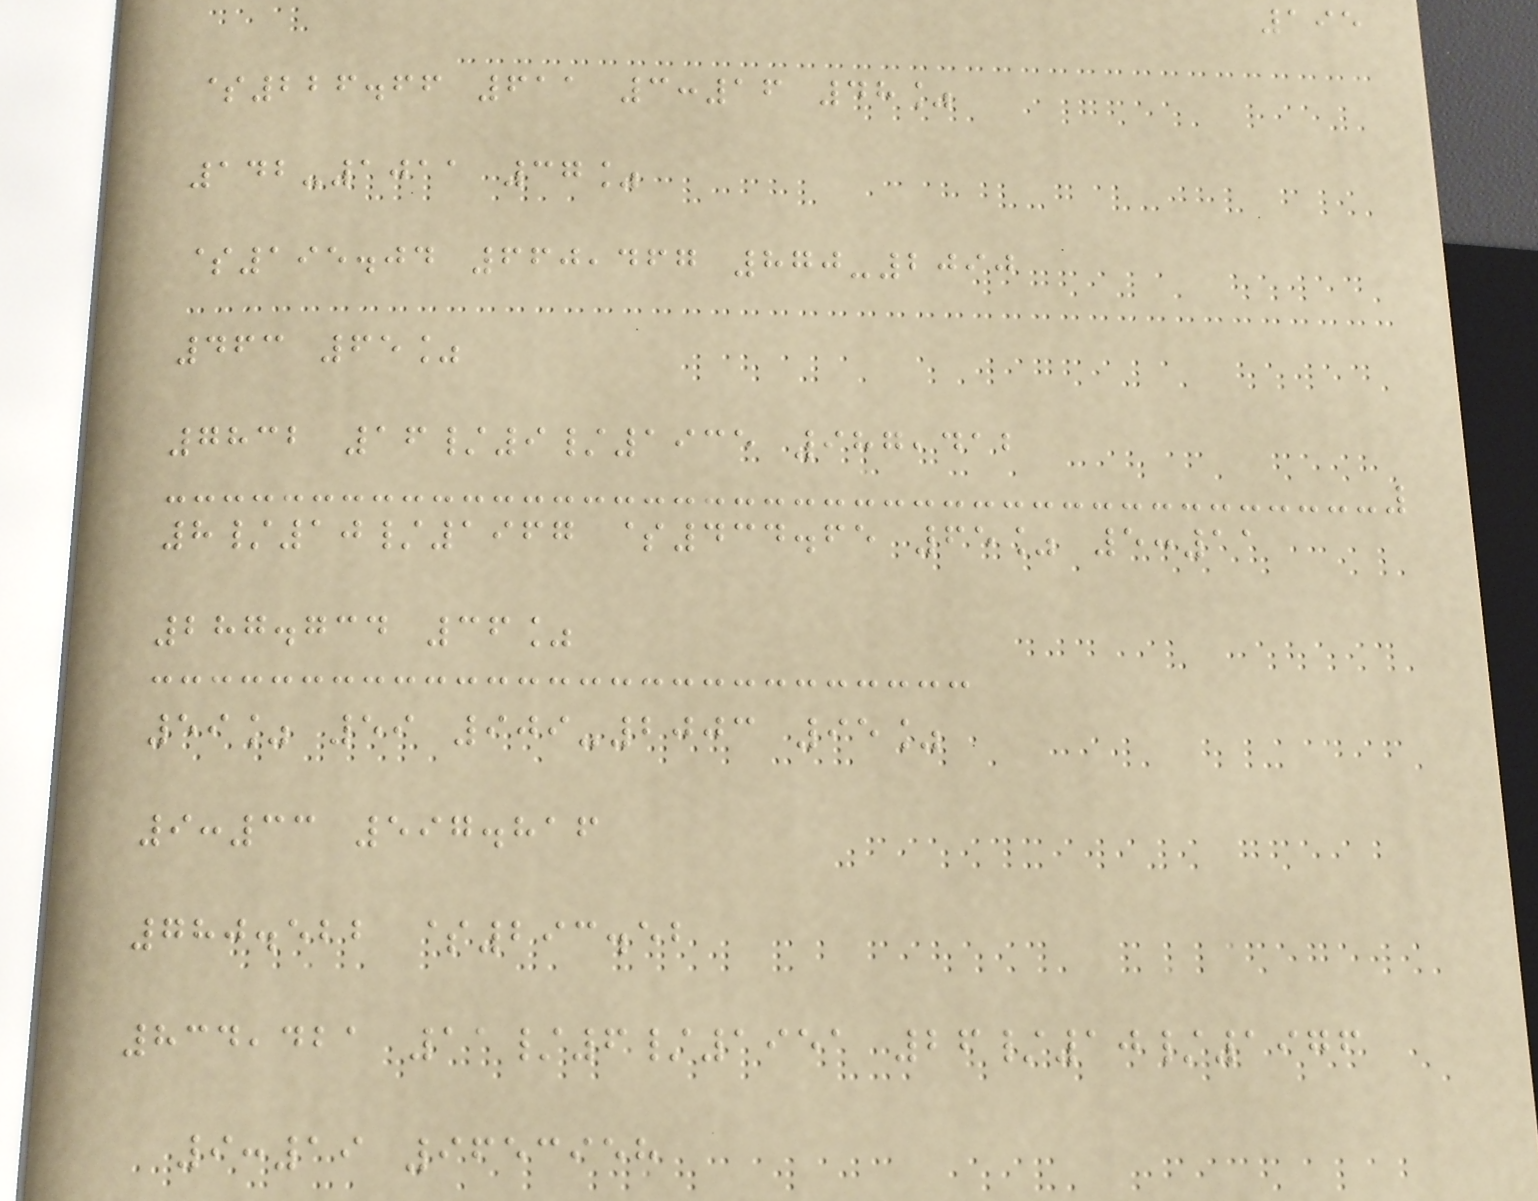195
$226.66 611 3:16 48%
142-1011 37%
$195.04 660,467 870-2090
463 65%
7832 16/9/1935 987,412
8/10/1967 $434.65 65% 5:11
287.734 36%
59% 59 909-2003 95%
9:33 597.816
780.522 $293.52
834,421 11/6/1951 26/10/1976
9:19 9653958
